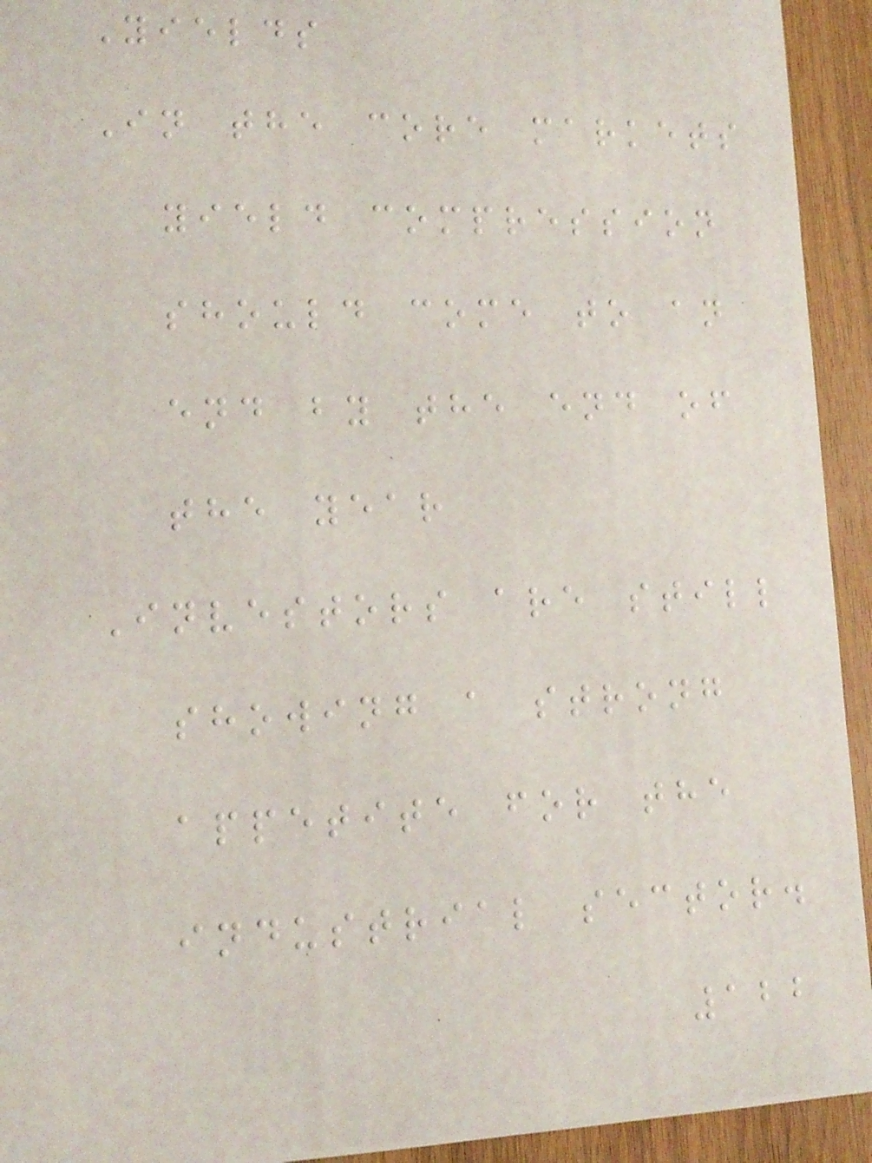Yields
In the core markets
yield compression
should come to an
end by the end of
the year
Investors are still
showing a strong
appetite for the
industrial sector.
122
